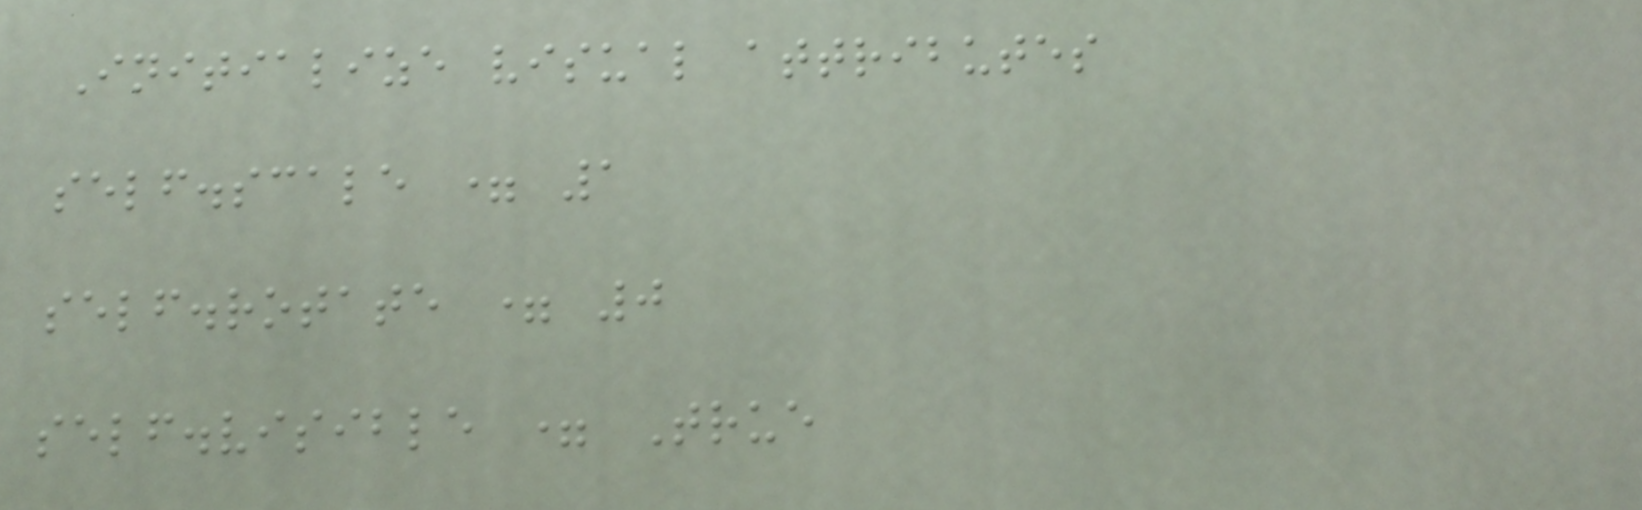Initialize visual attributes
self.scale = 1
self.rotate = 0
self.visible = True
